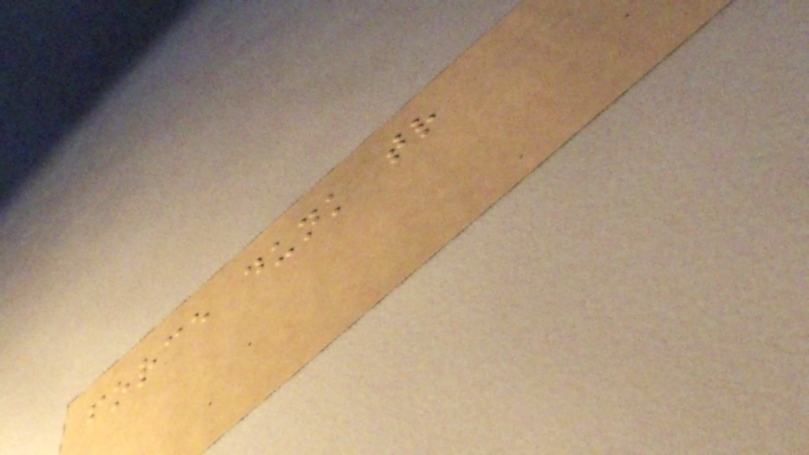force dunk tr
